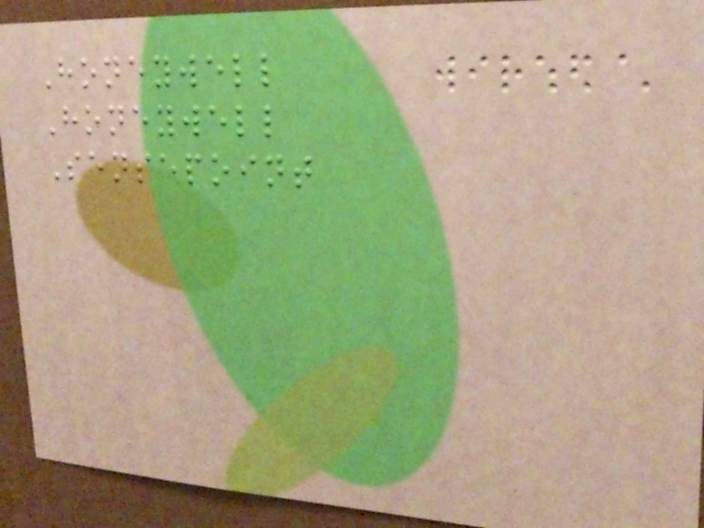Honeywell
Honeywell
Sensepoint
